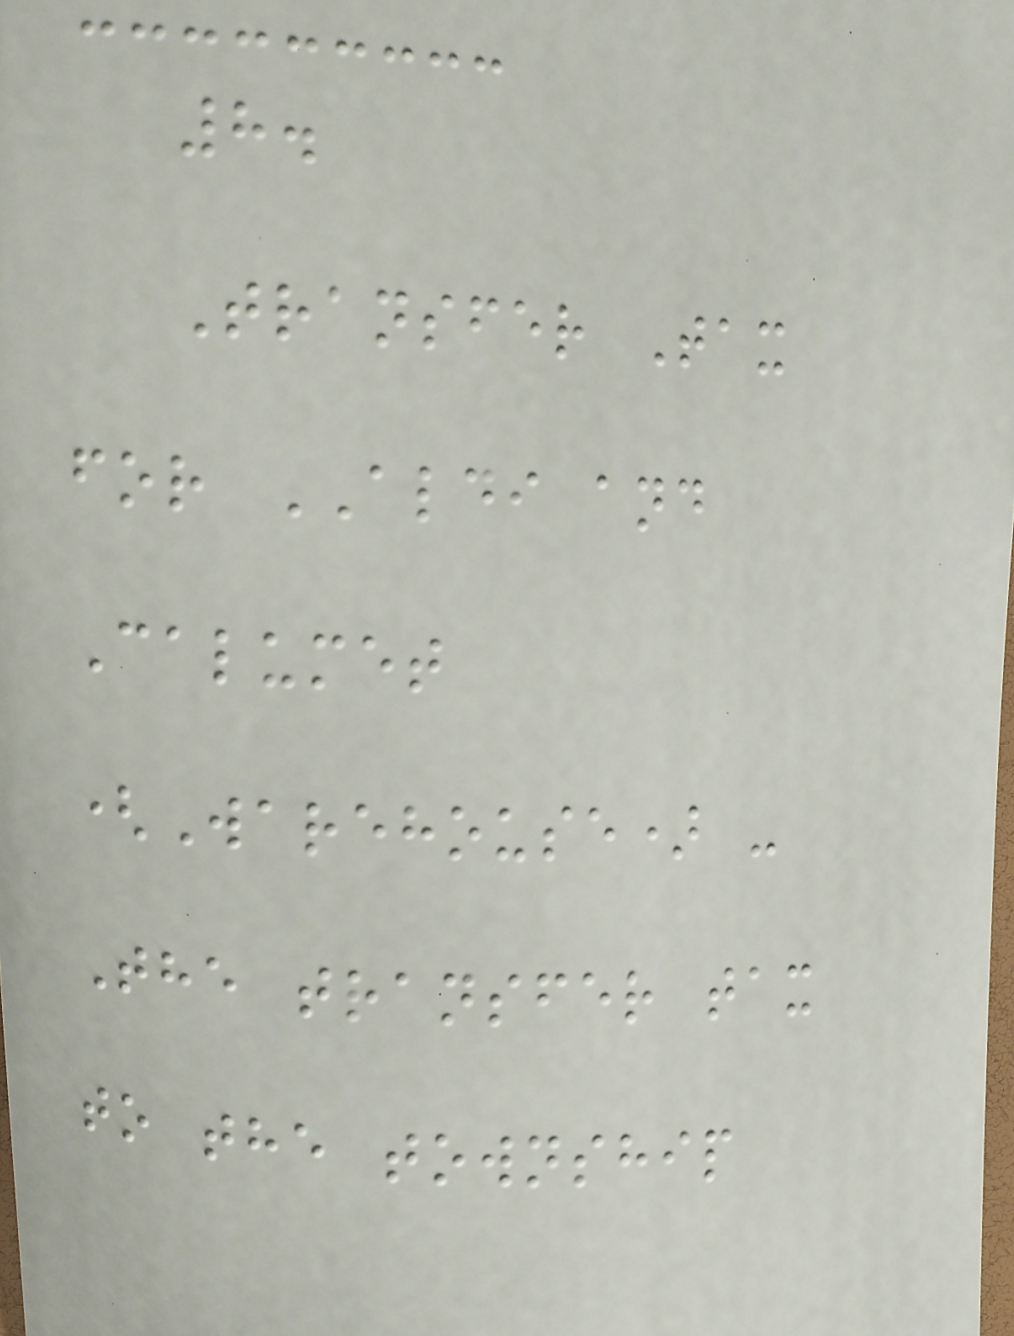8.
Transfer Tax
for ALDI and
Calumet
(Warehouse) -
The transfer tax
to the township
